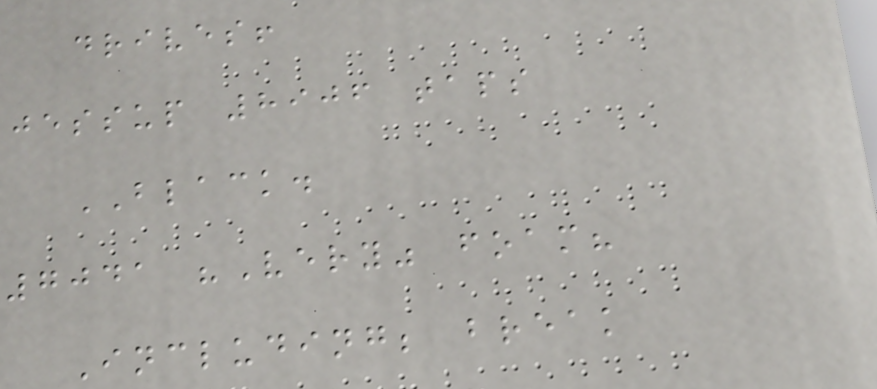drives!
jessup 8906 taps
BLACK.
7041 "Very" foam?
Including; break
